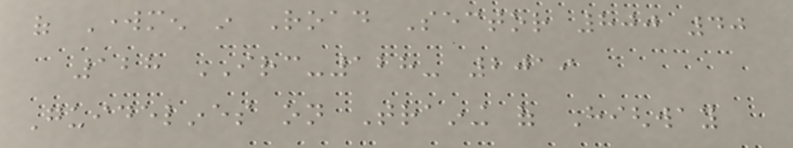of Workmen in Road Sector 800 40
128 IRC-128- 2019
Guidelines on Training of Highway
